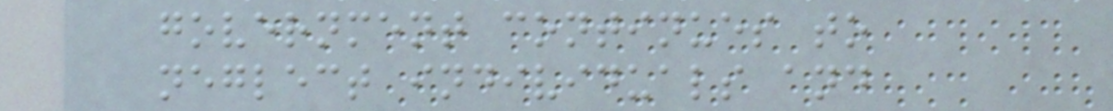government continues to
neglect individuals and
